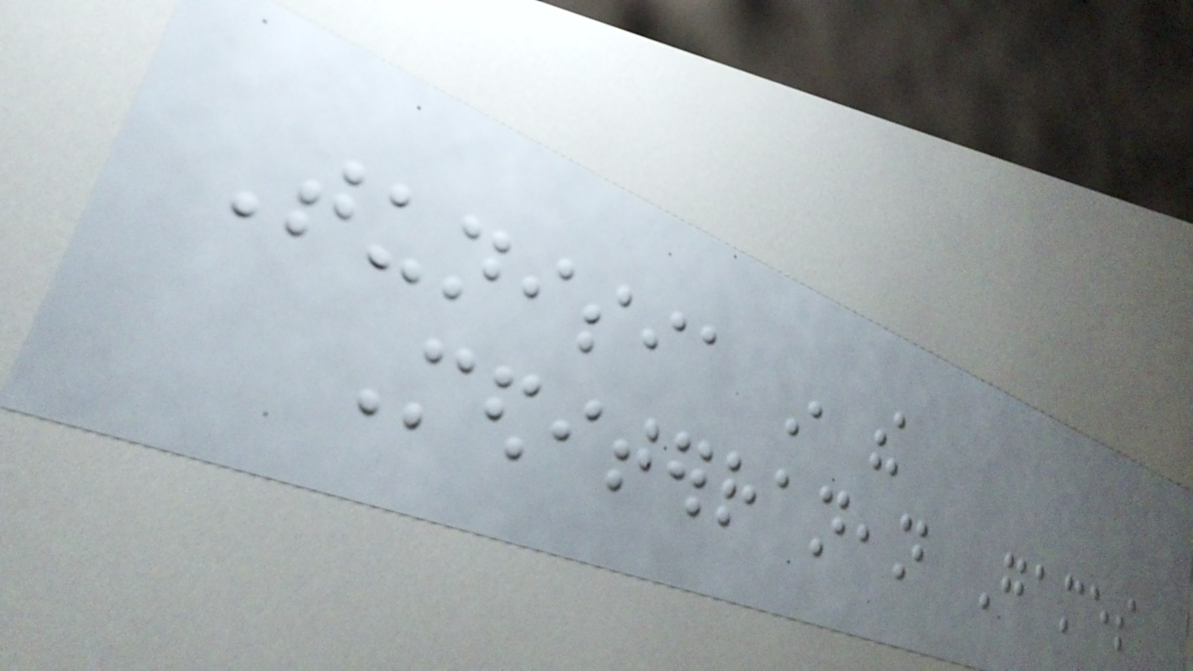Tunisia in the
Mediterranean Games
